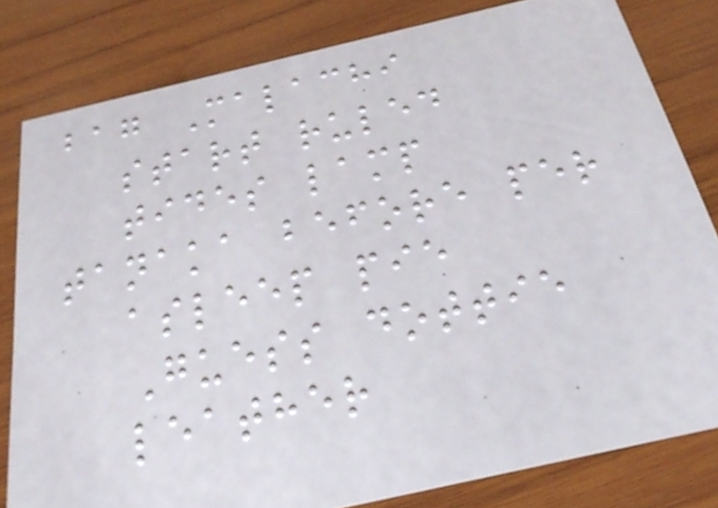bag Malachi
start ruled
tides lamp
tanaka before per
asleep pie
Guess dottie
leather
